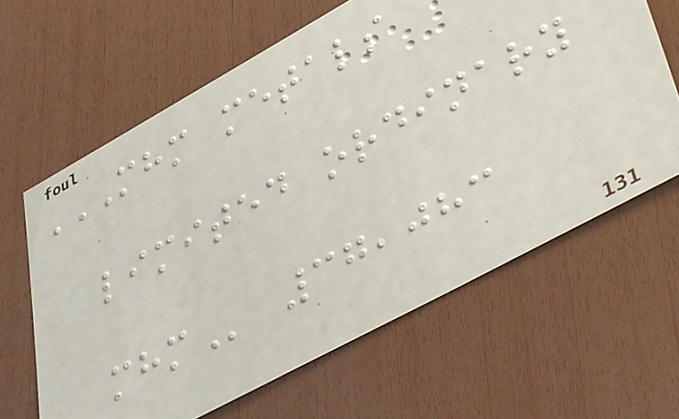MHM METALS
LIMITED ORDINARY
MHM 37,083
